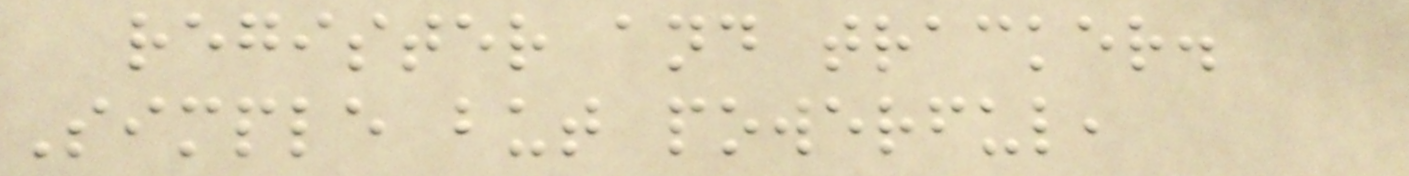register and tracker.
Simple but powerful,
